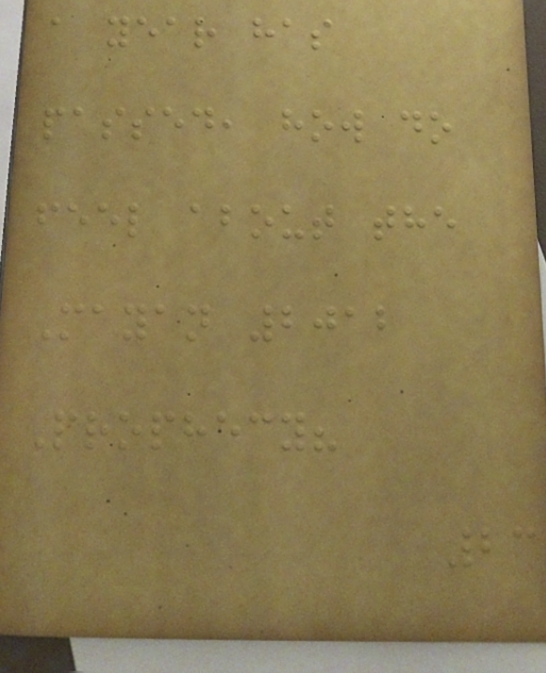a year has
passed, how do
feel about the
Mayan 2012
Prophecy?
23
